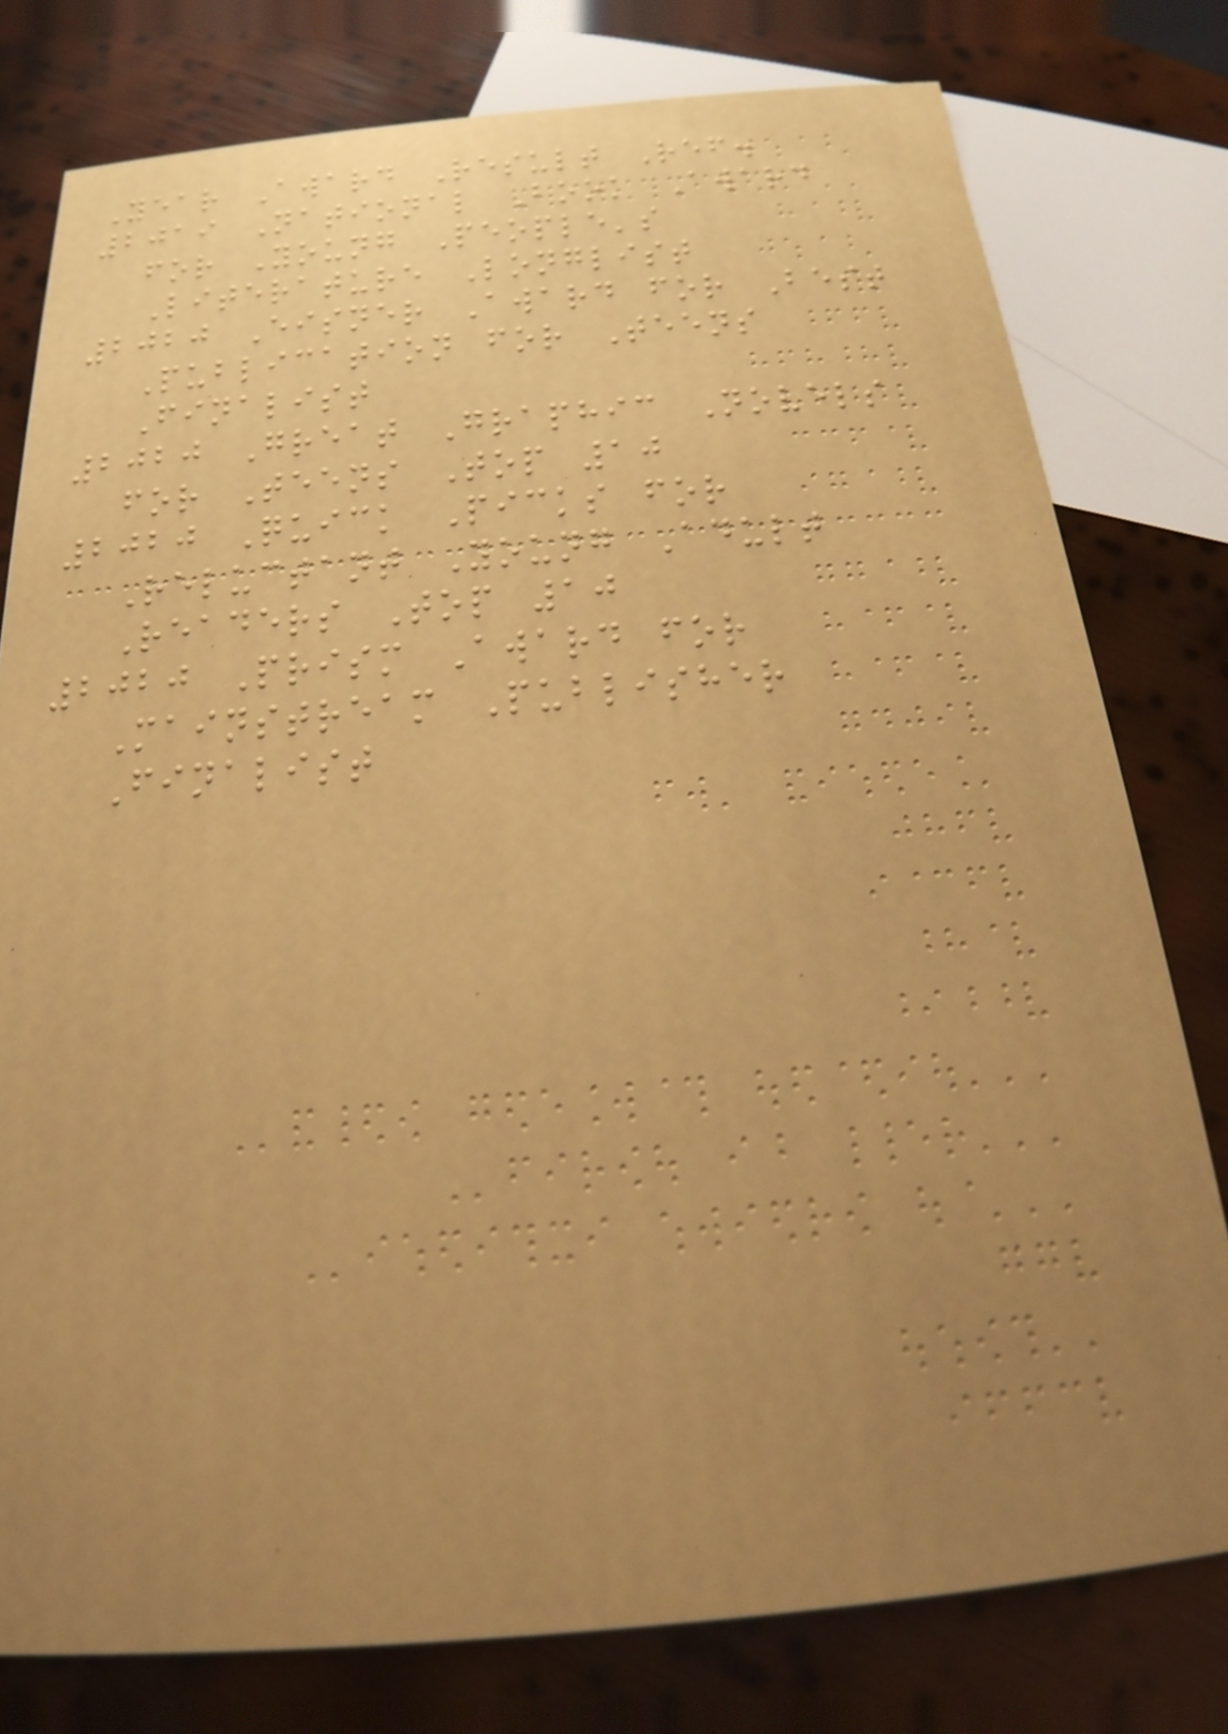Year Award Result Ref.
2019 National Book Award
for Young People's
Literature Longlist
2020 Eisner Award for Best
Publication for Teens
Finalist
2020 Great Graphic Novels
for Teens Top 10
2020 Quick Picks for
Reluctant Young Adult
Readers Top 10
2020 Prism Award for
Mainstream Publisher
Finalist
